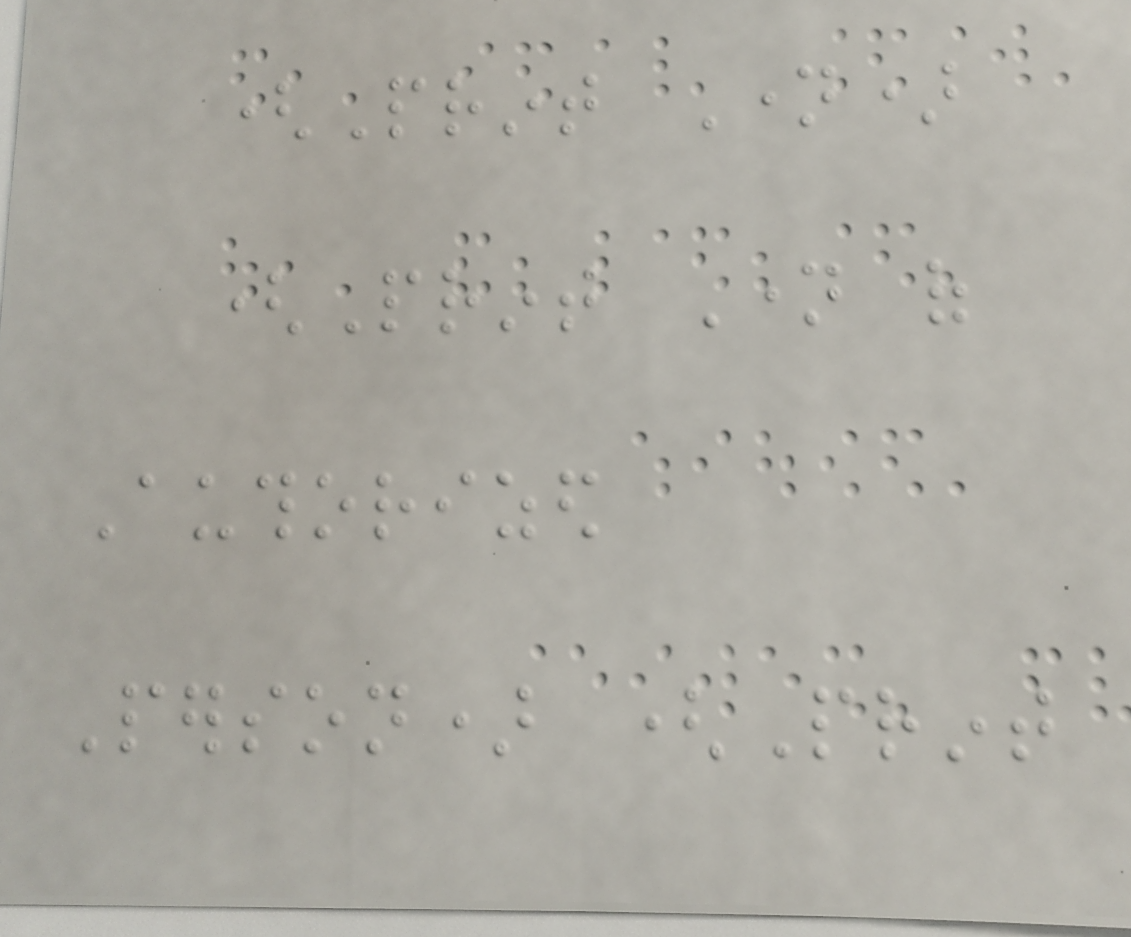(Print Name)
(Print Name of
Authorized
Person) (Print
